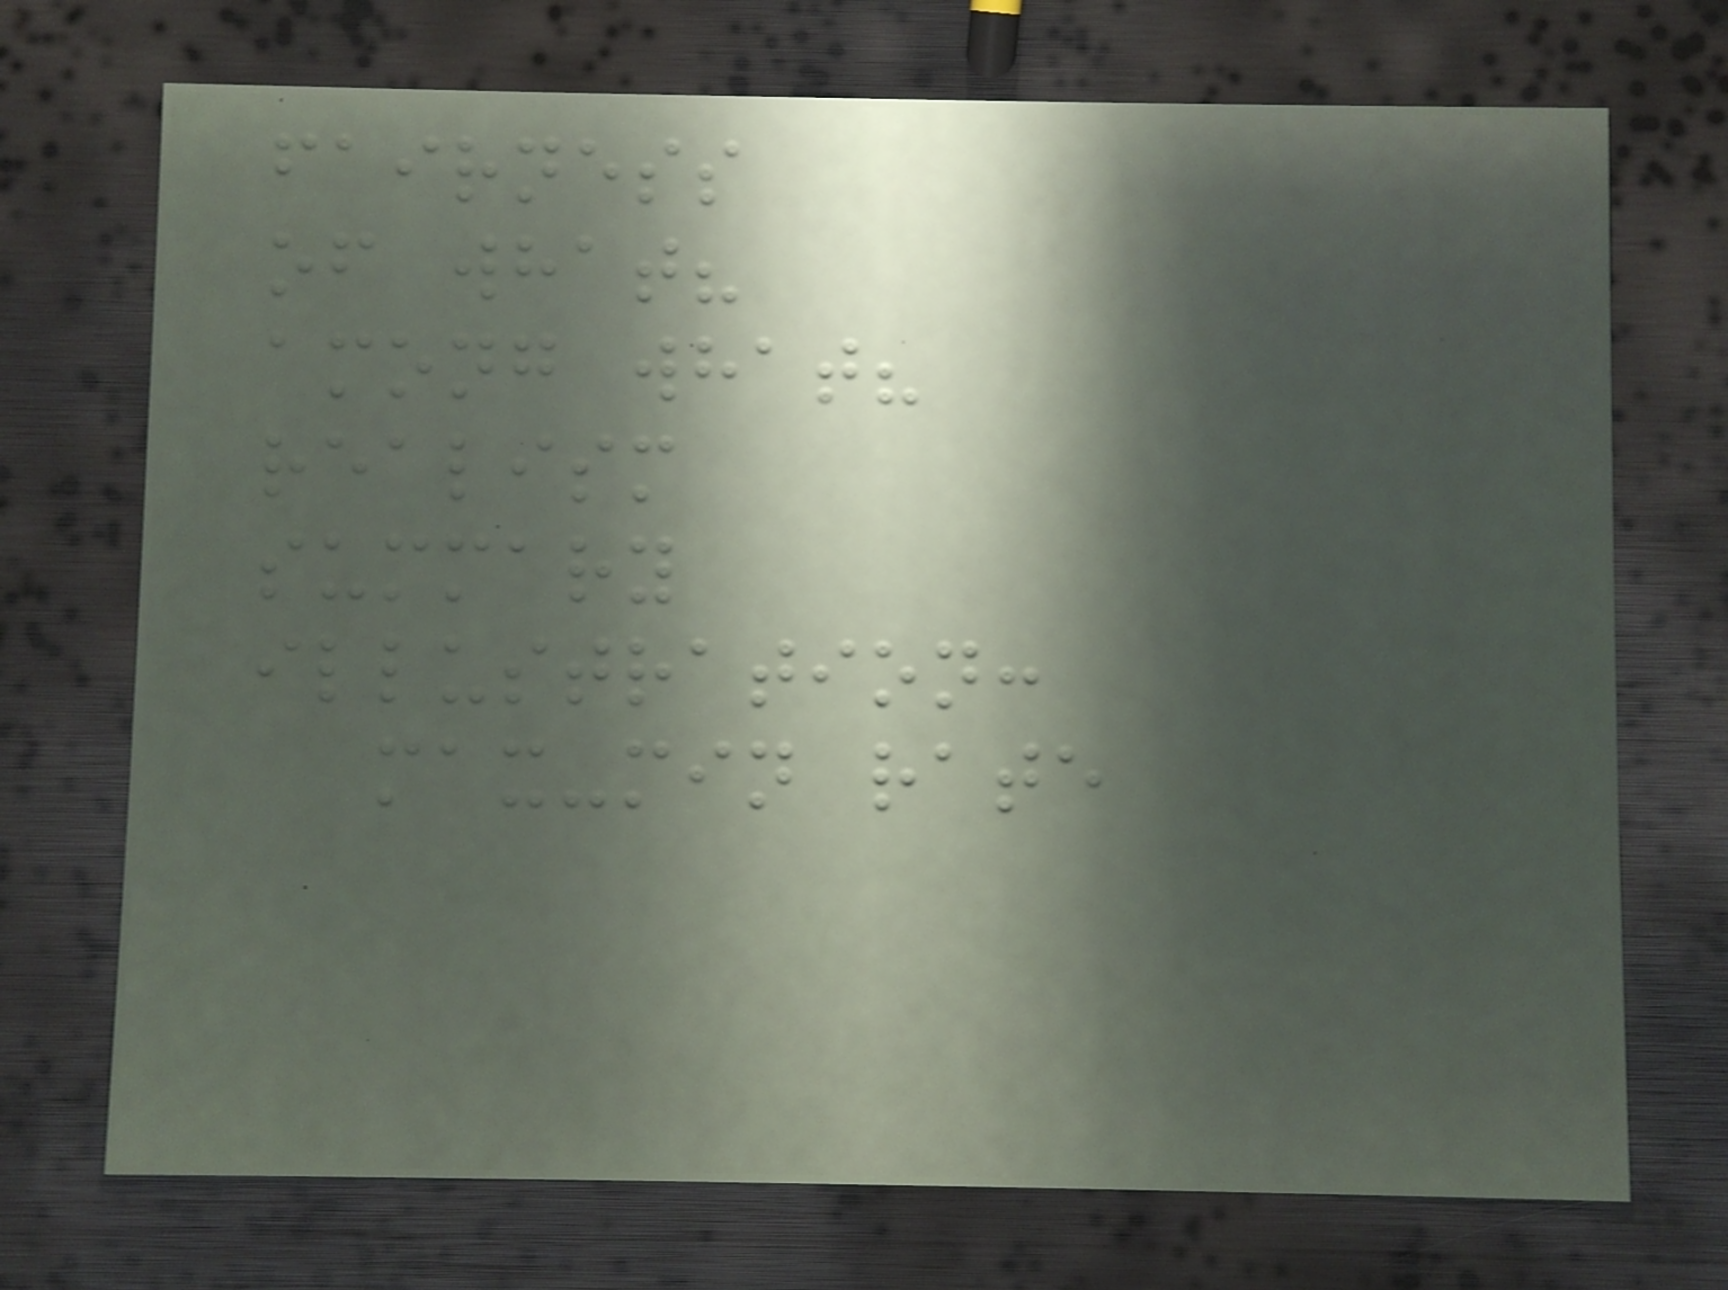fairness
of what?
among what?
realism
summary
illustration:
max-min rate
